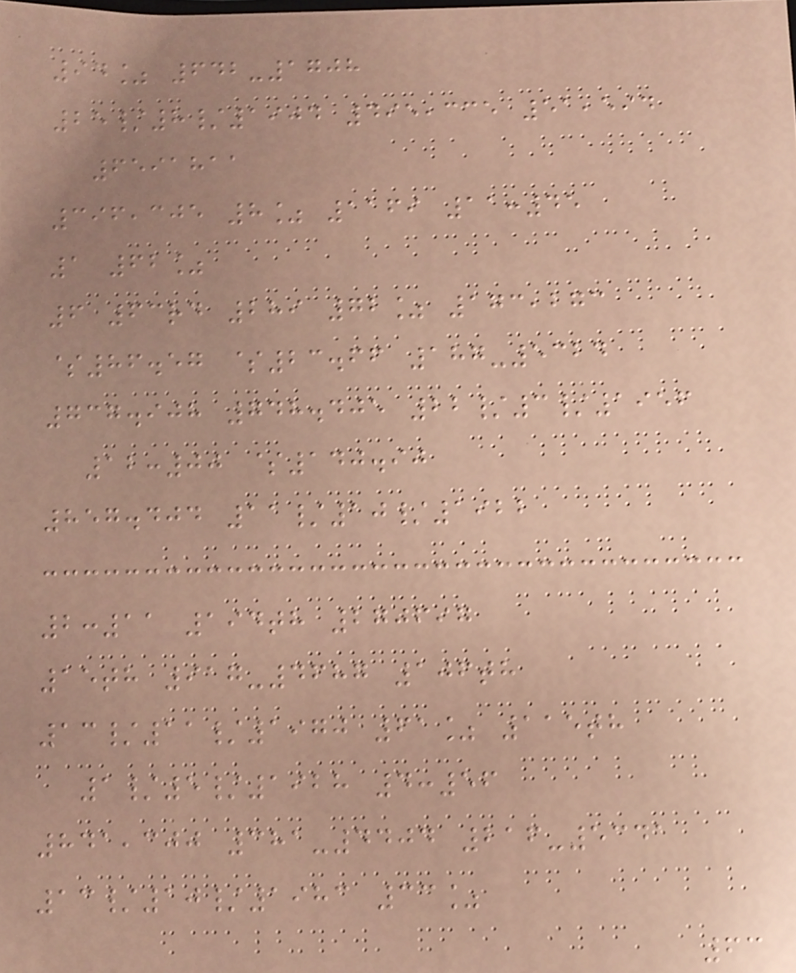94% 642-1708
25/8/1904 495,335 51,594
6591811
396,305 8% 1169 11:45
1 62%
6 63rd 289 72% 173,273
$86.57 $23.66 187-5324
737.908 748.405 22/3/1956
12:00 $140.90
857.404 11/10/1922
2:11 194th 270697
15th 917-4687 106th
13/11/1970 61% 115th
1/5/1928 4:56
841,300 381-4404 216-5341
13/10/1983 33%
63
